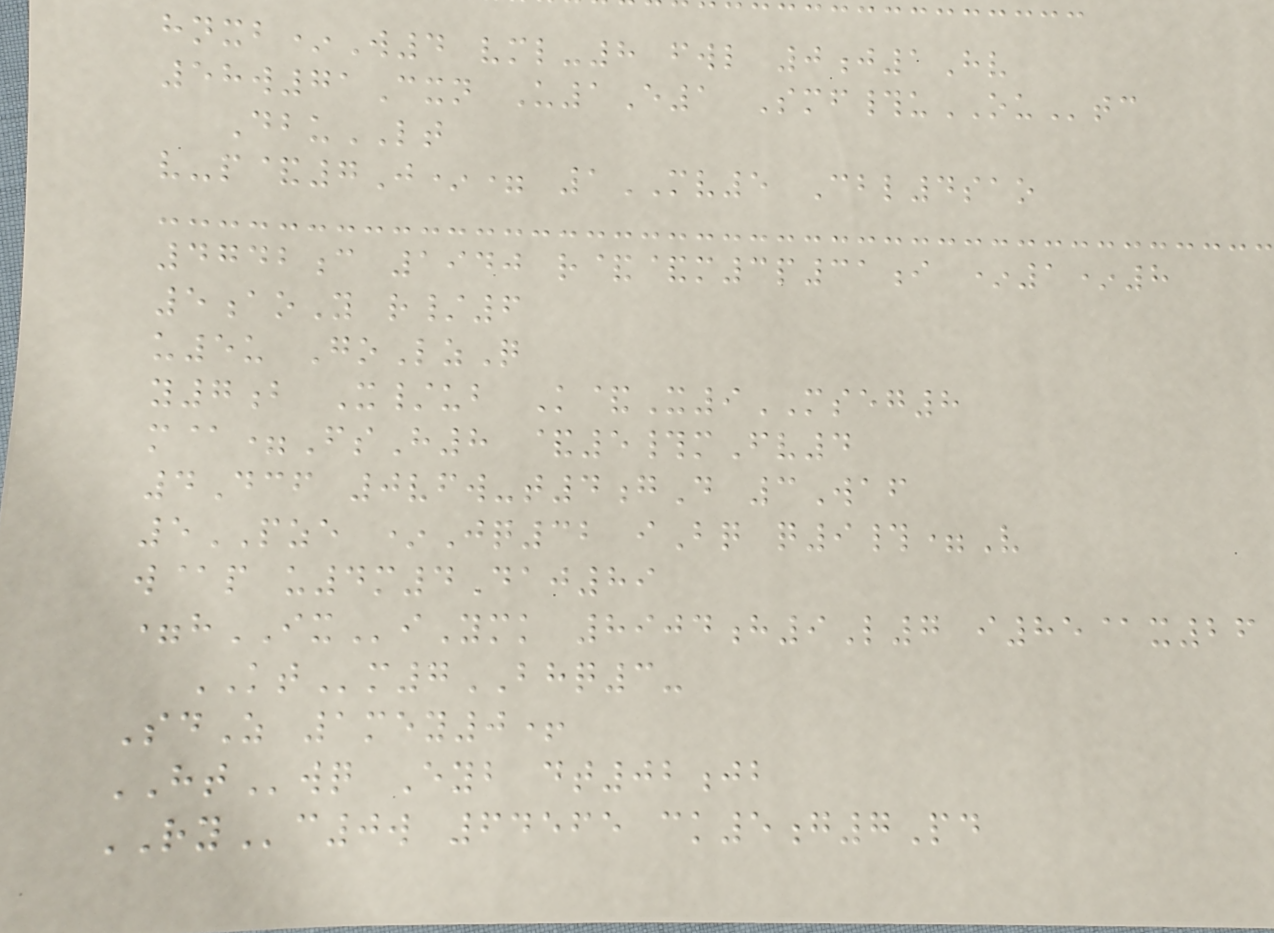hnxb*W4 vml-8 fwl 0j1Hv
58w71Cxn U1E1 Smf#uOUtc
DbuLT
v-p&7J*= 1MV5 Cbl4sao
4742c 1940 r&&m3p31i *1*8
5aoY r/6
u5u GoLzQ
y7b X/ub K&X9MSEG8
m@=FsH8 &5#mFv4
4Dcf 0vfw-t4gD 3Waf
5PZE *Jq32 iBq q9#=V
w@p u4m4Daj89
=hIXiYmk 8904h9L7 i85@x26
KTm7BHQ3-
SdZ 1mey0+
HTwq Eyb dt02jb
RYc0w 64565 ck5g7Pd
